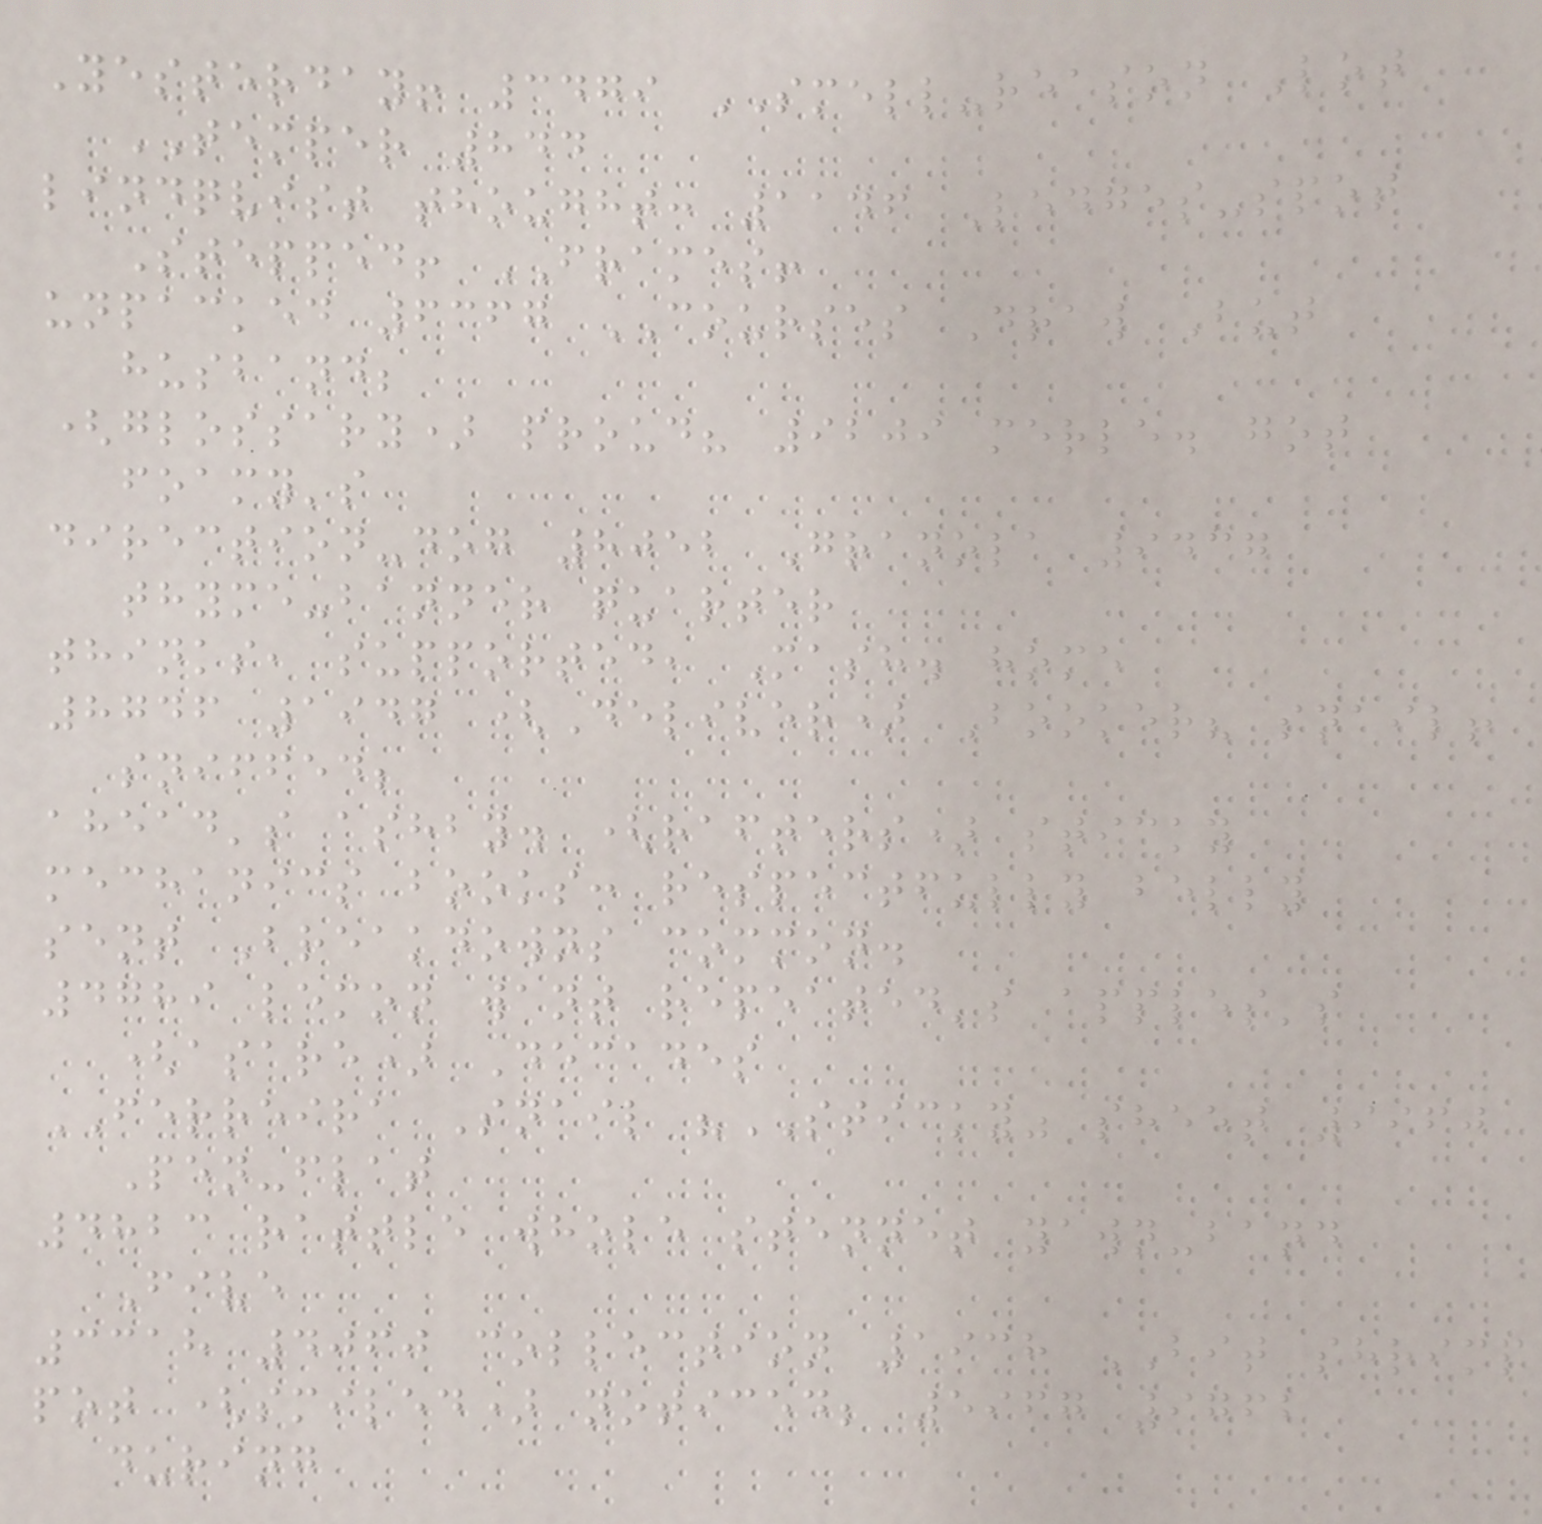Yesterday! 3479 SMELL-reason Lot
TEMPER 844
lindqvist thought: 1146 Ledges-spot
Stepped! FRAMES!
unpacked 6367 COURSES Draw But
husband;
(glossary) proud? 9209 merle. got
foamy's
direction-dog 8052 Granola 9437
thyme-banner quarter
thinks, supported, Mash. home
8746 1947 (Deliver) Booker? snail!
sniffed;
ahead's ashby. (rafters) sticky
mechanics books: respectfully belly
sent Breakdowns common.
4789 lemon want repeated's apples's
(asare) Decades
FERREIRA Snail "STICKY" sheet 9960
Pen-flat
4823 rattle whole stennet yawn-band
Five
3318 4060 collection 1938 BIT shrimp
pot (smiled) noticed; 5967 9762
during
